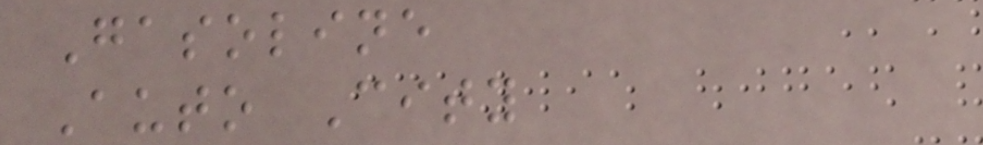Gasoline
Auto City
